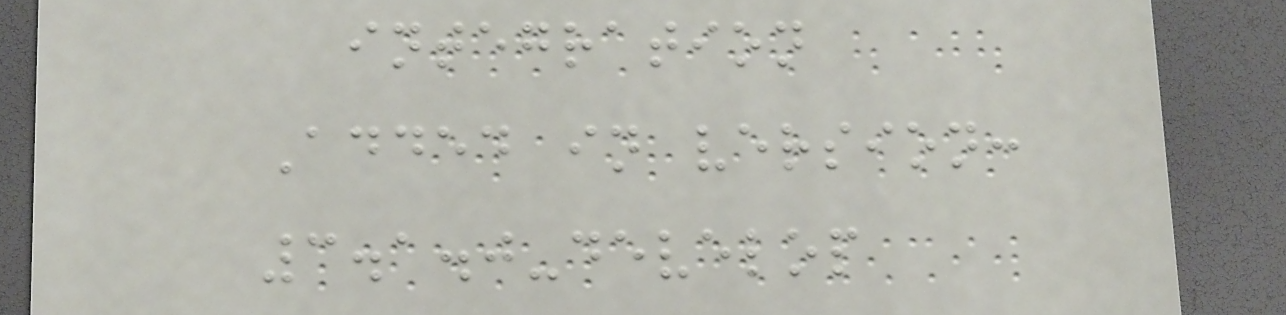integration
Added in version:
3.1.0-develop
